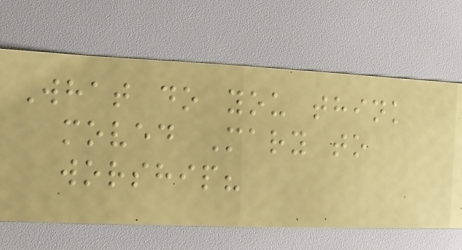What do you think
moved Mary to
worship?
